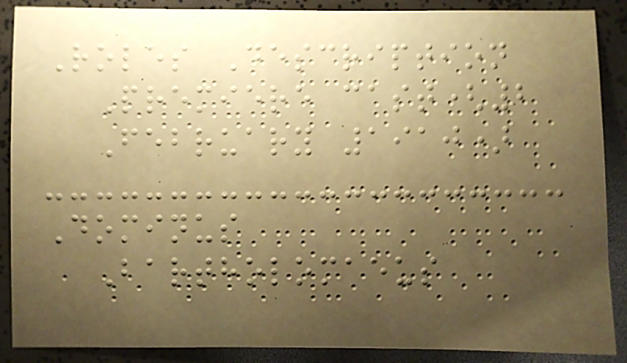Roles Description
Premiere cast(2
February 1910)
Dominus
Bartholomaeus
